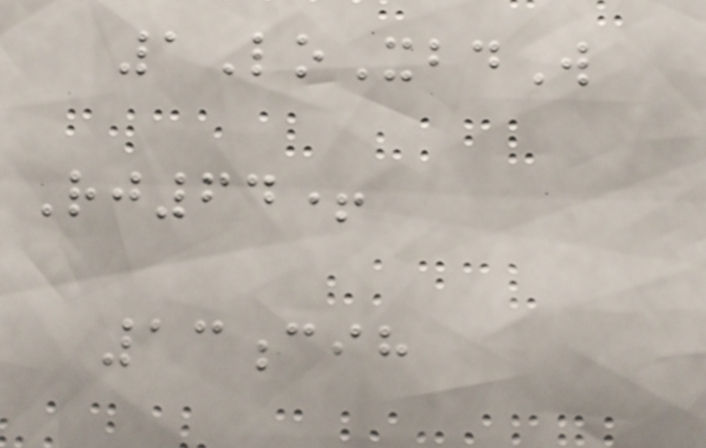1LoXbdW
Rj64+
13cih
